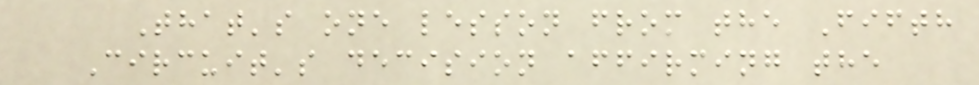That's one lesson from the Fifth
Circuit's decision affirming the
